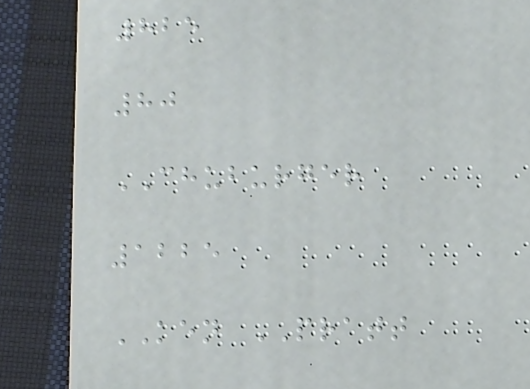825
80
CHUBURGER
1225
KEN PRATT
